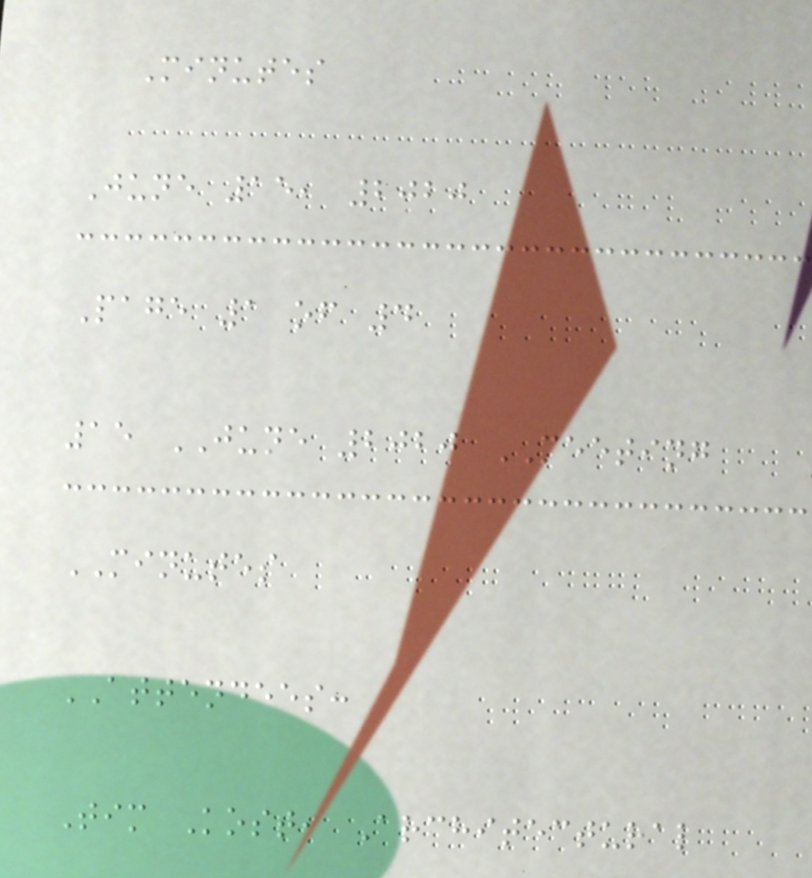Minutes
June 15, 2020
Page 1 of 4
15 JUNE 2020 MEETING
MINUTES
ATTENDEES:
Tim Kost, Architectural
